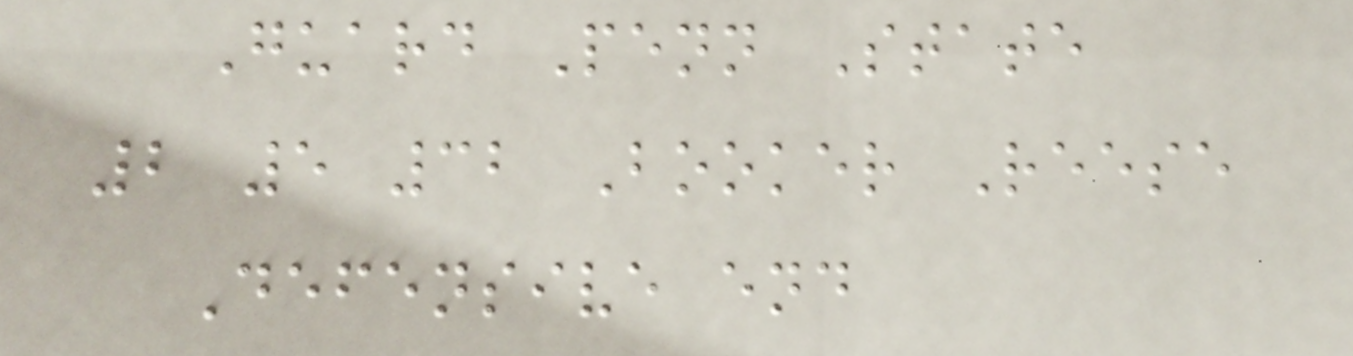Guard Penn State
2 5 32 Booker Reese
Defensive end
